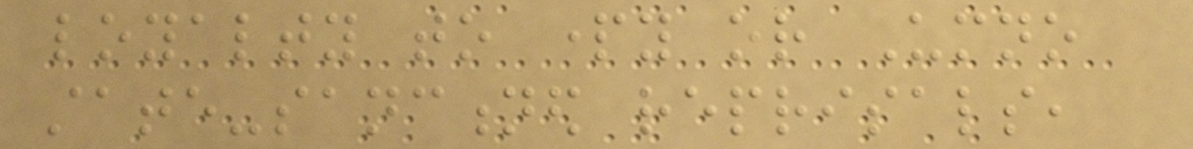loyalty to party or Umno
state-sanctioned reprisals,
